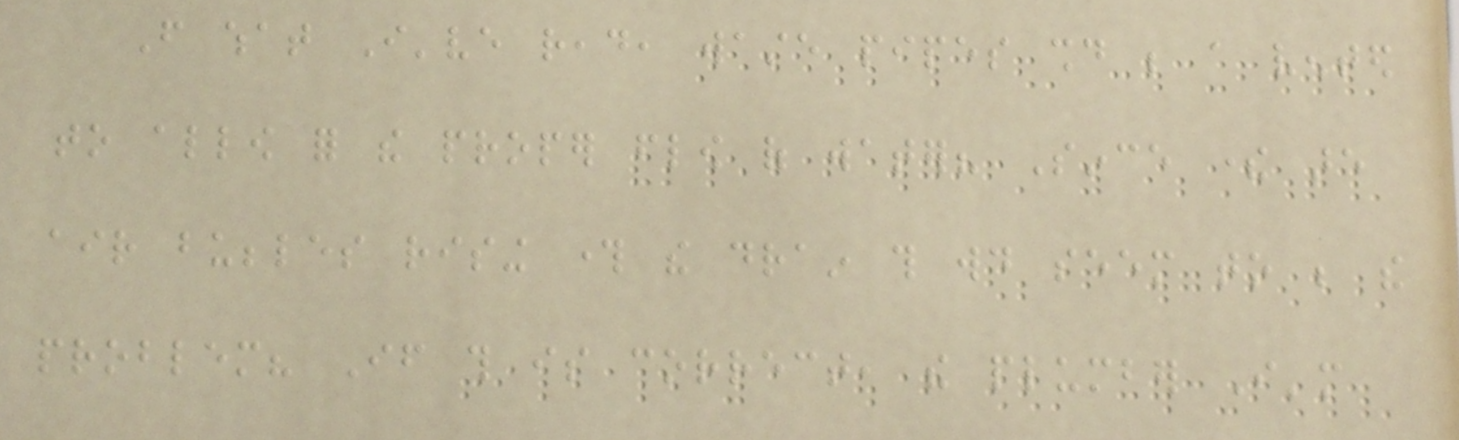From what I've read, waste pipes should be a vented
to allow for the proper flow of water? Since there are
air bubbles rising through the drain this would seem to be the
problem? If this is correct, the plumber I'm
